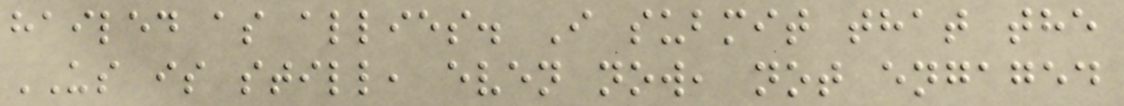hailed as allies. I submit that the
US is still, even now, not engaged
